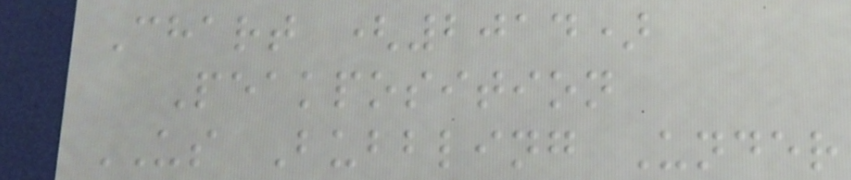Chart (2014)
Peakposition
US Bubbling Under
